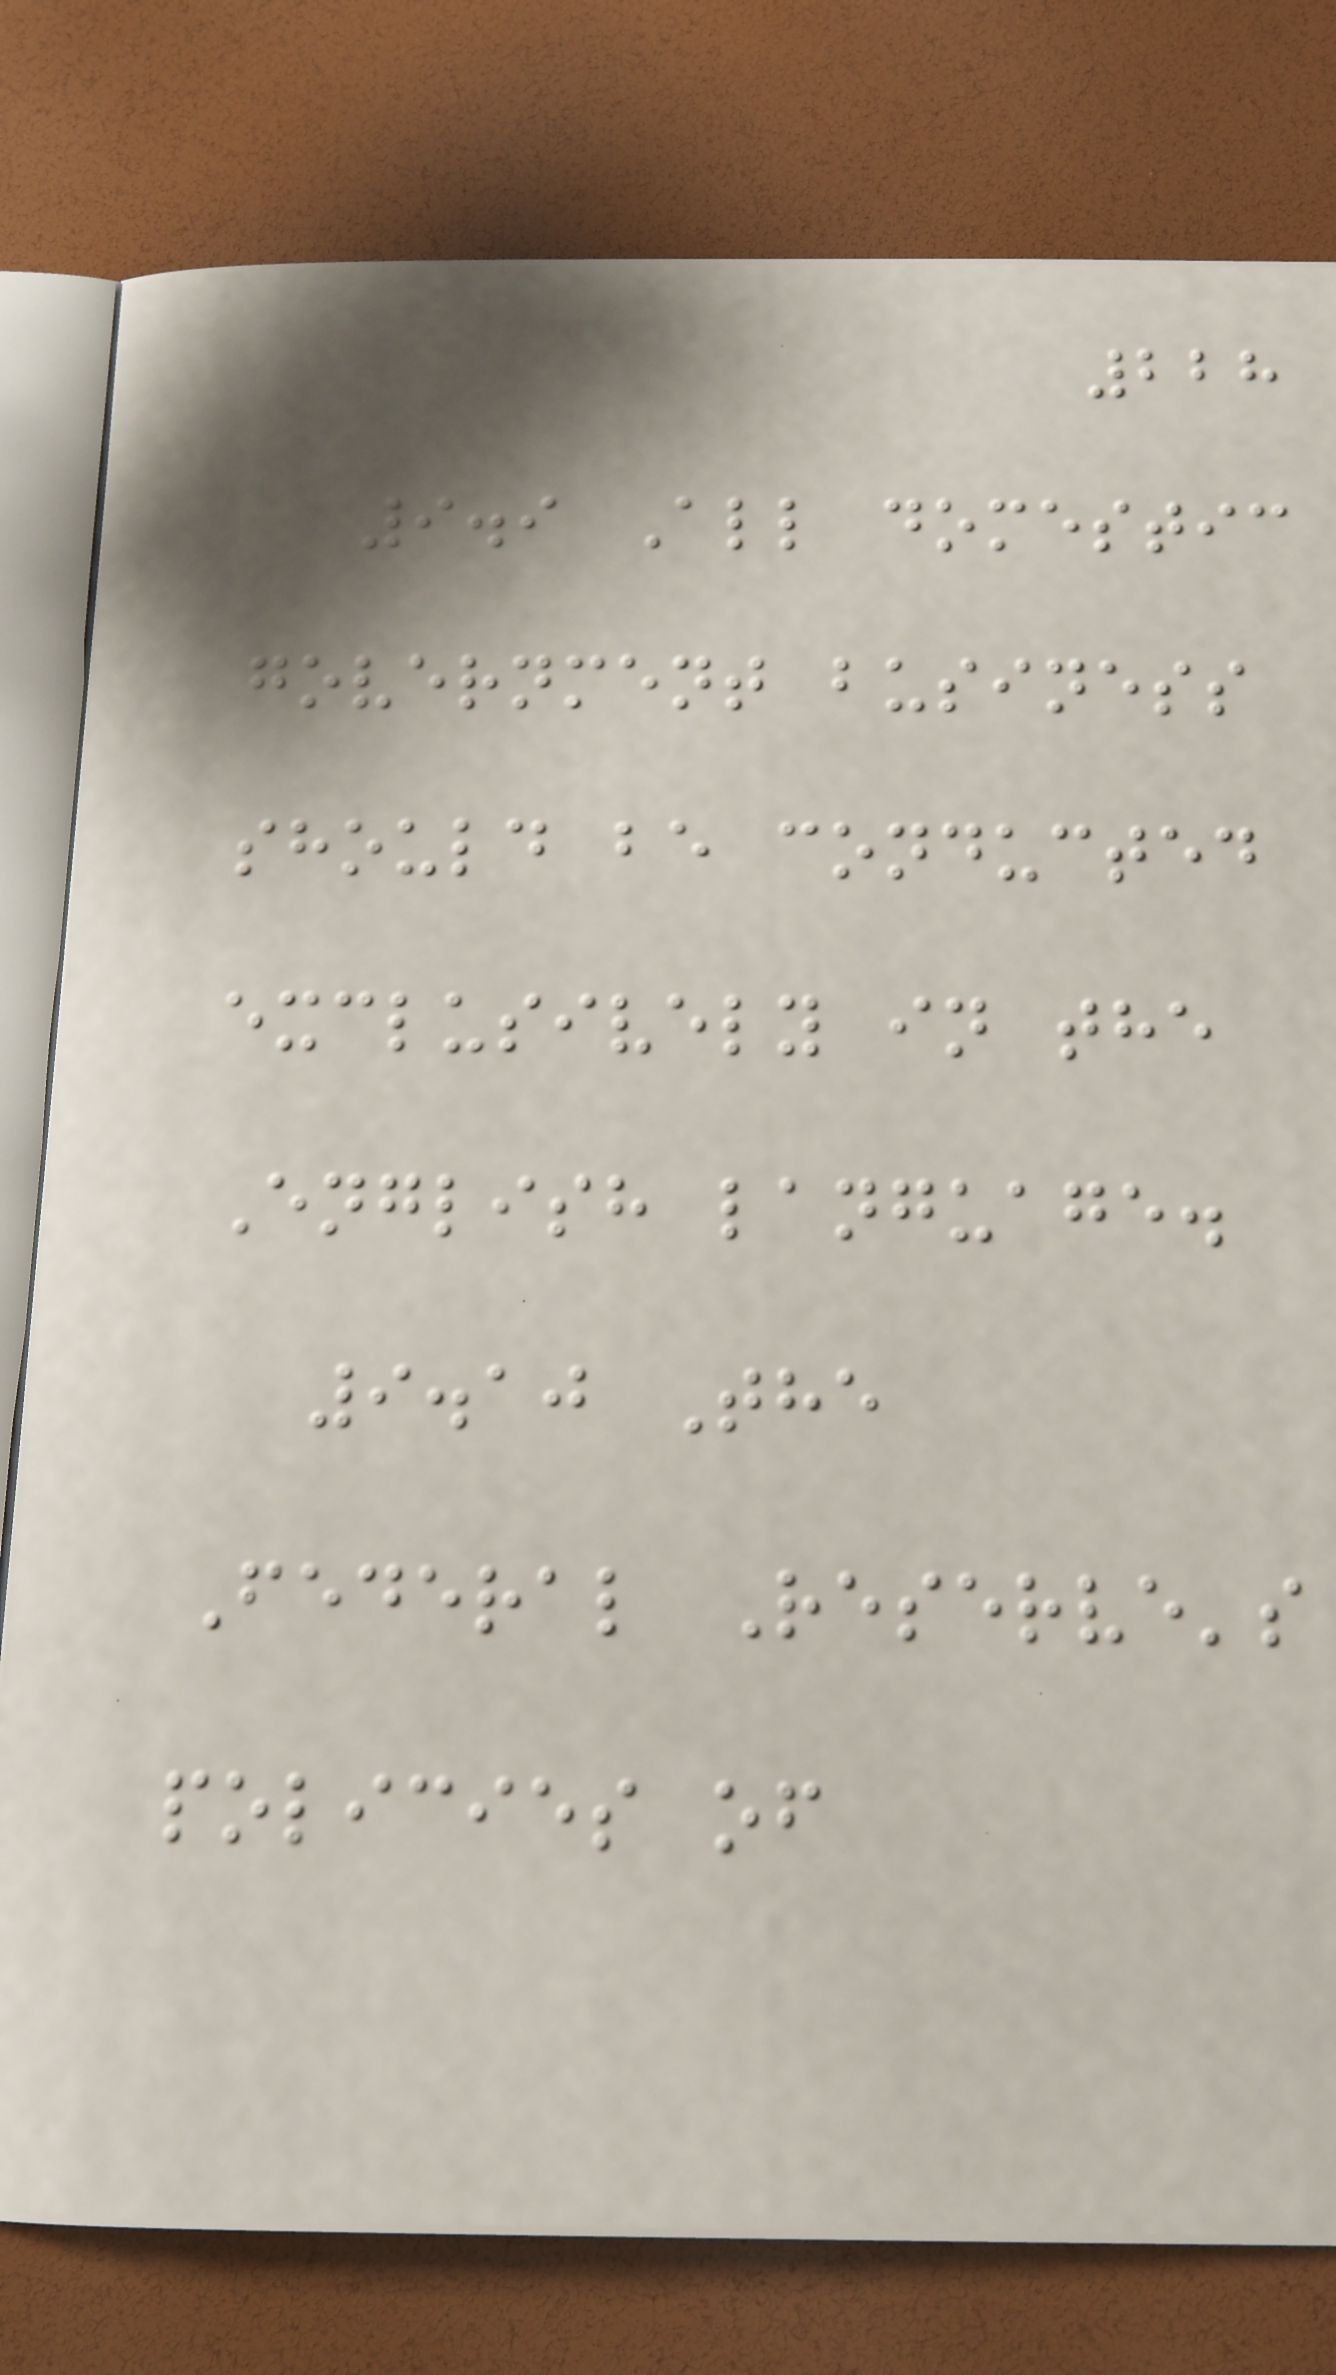228
9.9 All domestic
government business
should be conducted
exclusively in the
English language.
9.10 The
Federal Reserve's
policies of
